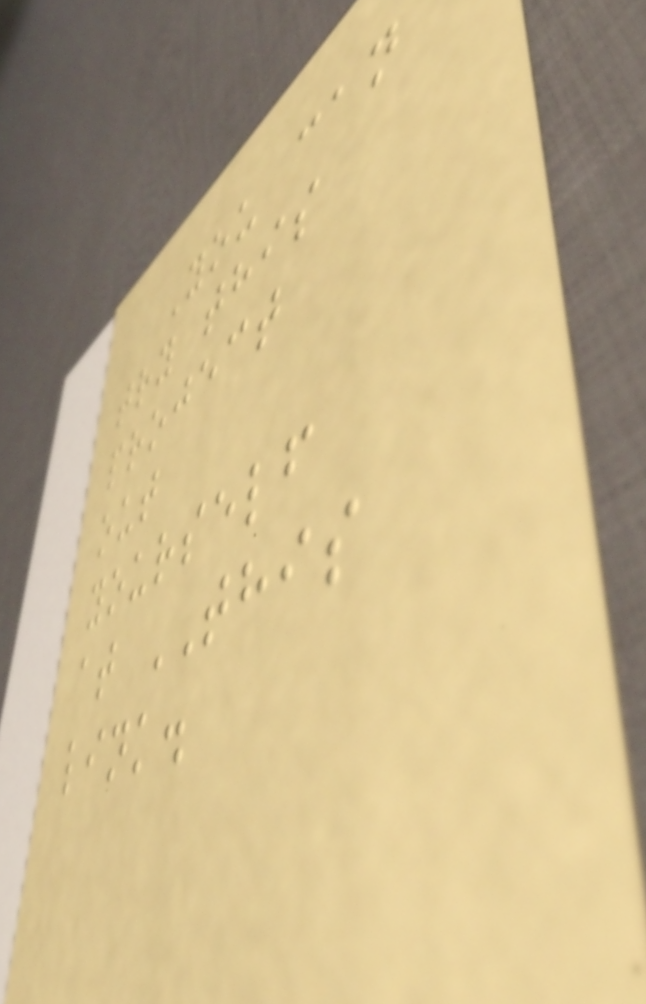You can
try this
project
out
yourself
at THIS
link.
